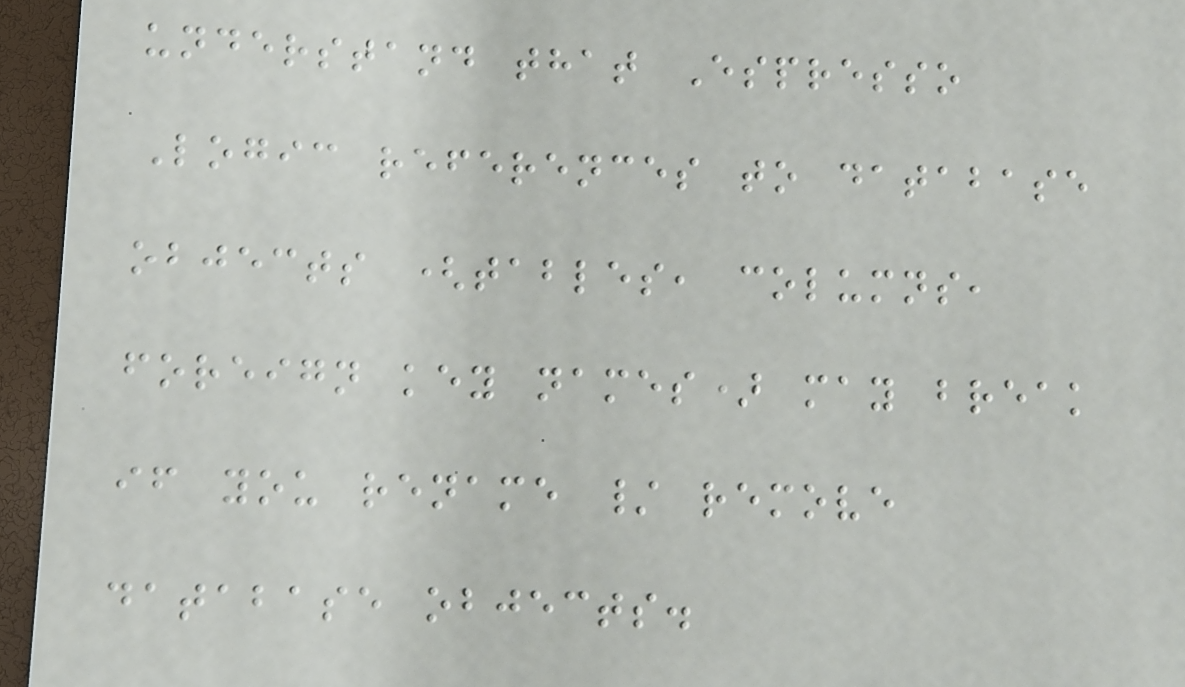understand that Espresso
Logic references to database
objects (tables, columns,
foreign key names) may break
if you rename / remove
database objects.
